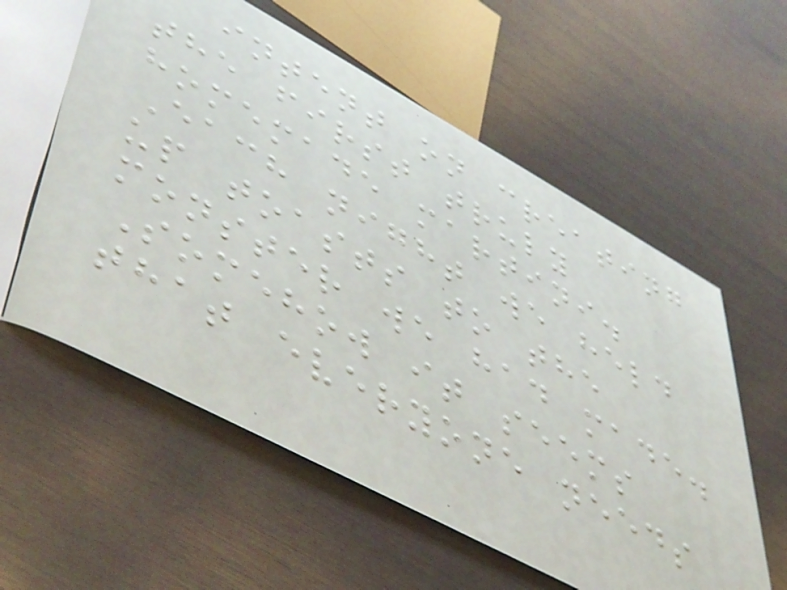intent on creating
the first truly
homemade martini.
Each night we held
up toasts to the
monster we had made.
Somehow it seems
that everyone needs
